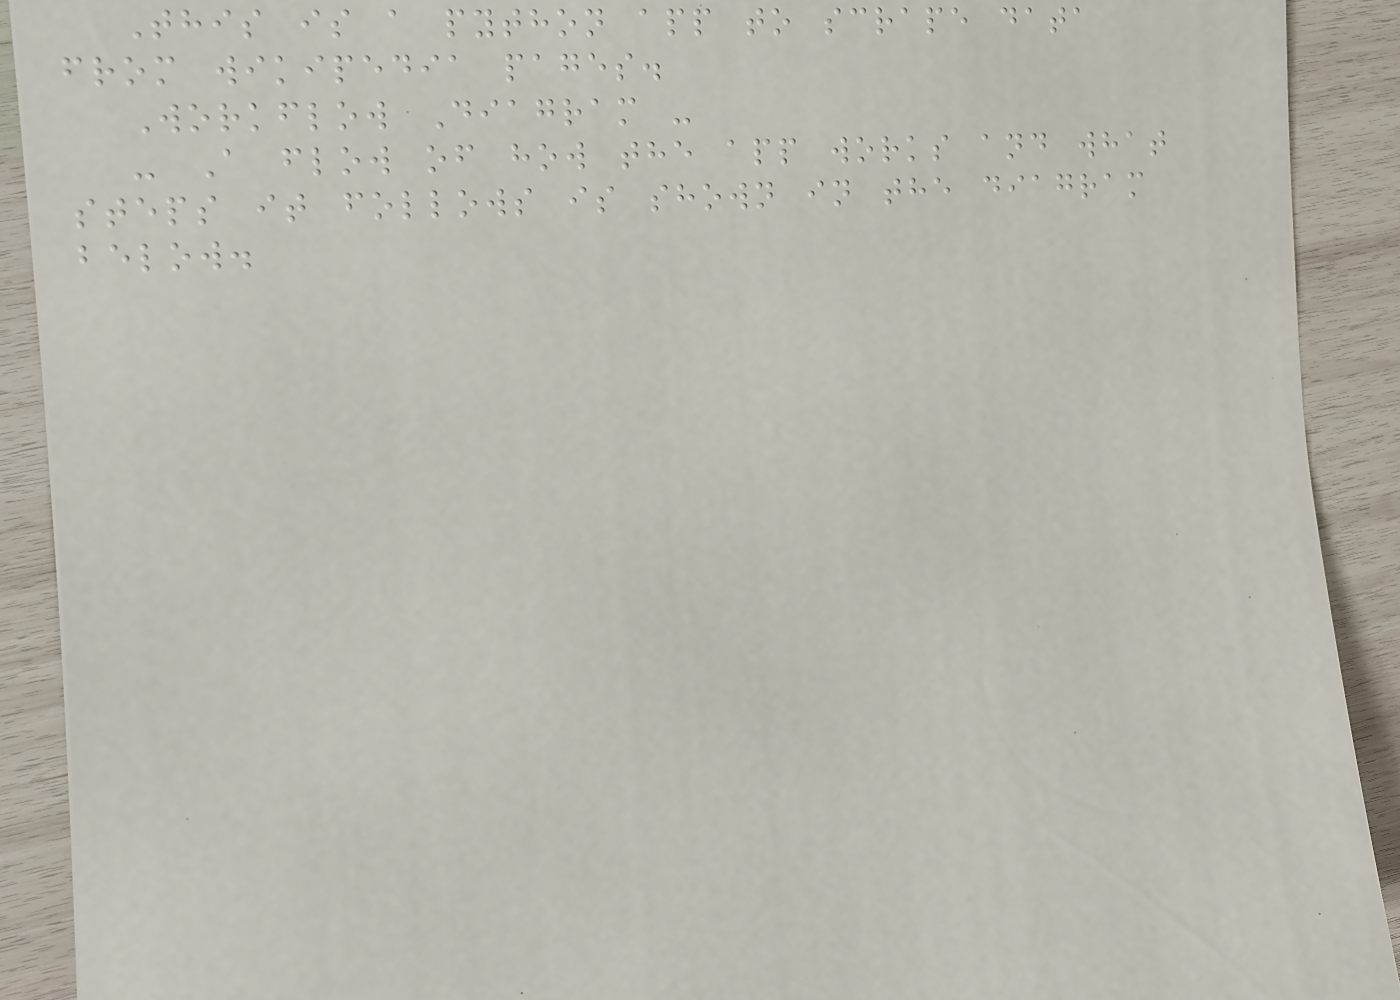This is a python app to scrape data
from wikipedia pages.
Workflow Diagram -
- A flow of how the app works and what
steps it follows is shown in the diagram
below.
